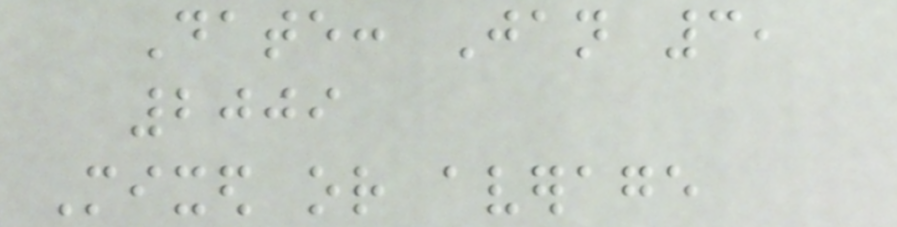Date: Jan 3,
2009
Mixed or average
